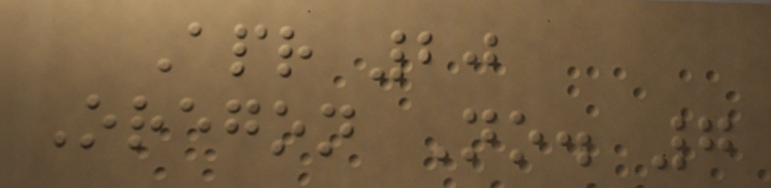Apr 20
Oregon No. 7
